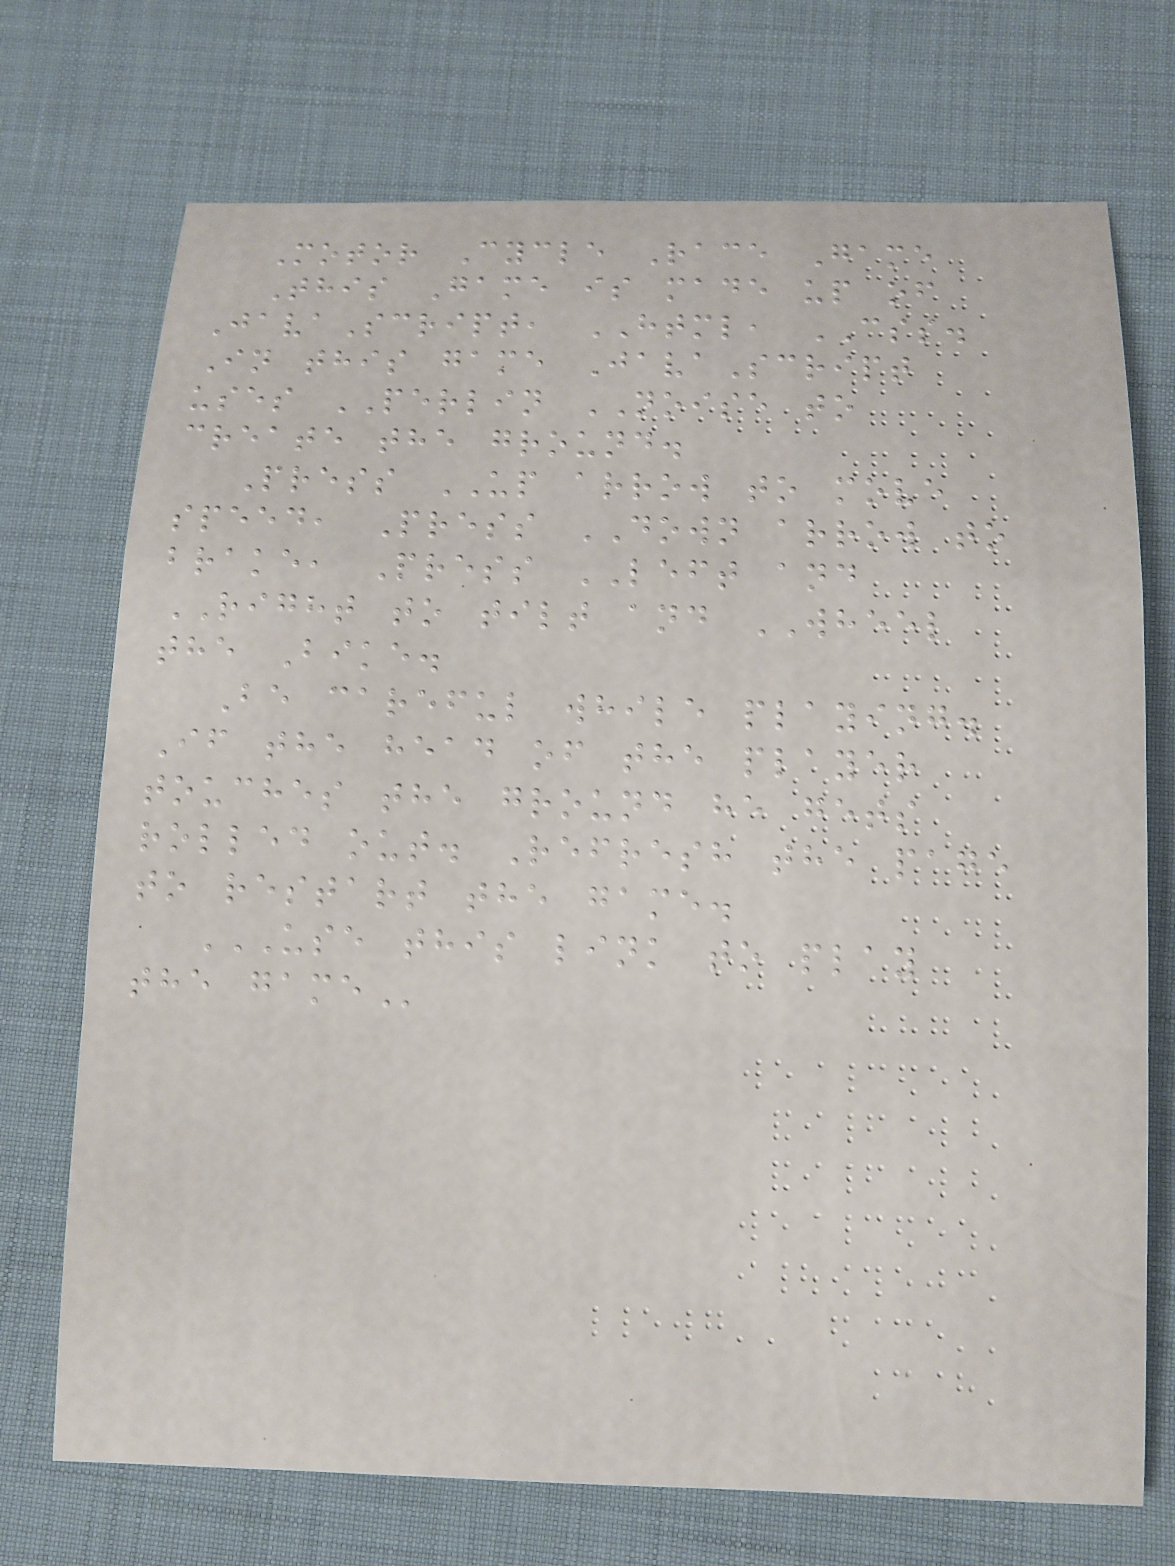Motor Cycle Race Game
This Game is made up of
JavaScript, HTML, CSS.
In this game JavaScript
uses PERLIN NOISE to
create the ground.
Press UP arrow to move
speed, Press DOWN arrow to
brake, Press LEFT and
RIGHT to tilt and WHEEL
the Bike.
Be careful while playing.
If the head of the player
touches the ground he gets
rolled out. Refresh the page
to restart the game.
USE THIS LINK TO PLAY
THE GAME
